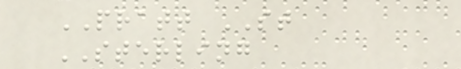PRATT ST
STERLING
